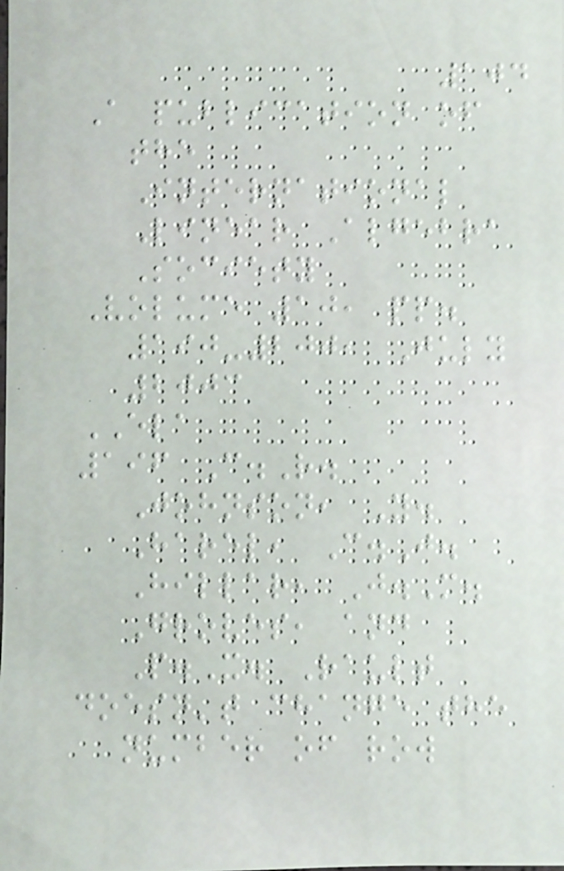104
A publication of
the
International
Linear Algebra
Society
Volume 10, pp.
190-200, July
2003
ELA
196 C.R.
Johnson, Y.
Harel, C.J.
Hillar, J.M.
Groves, and
P.X. Rault
doesn't change the
number of row
